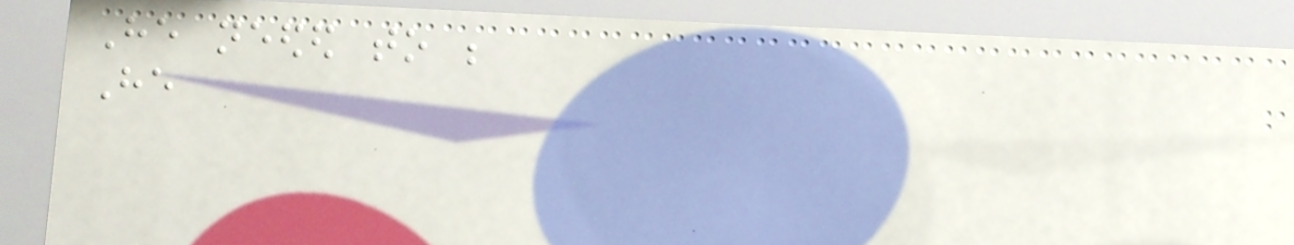He needed to be
He
